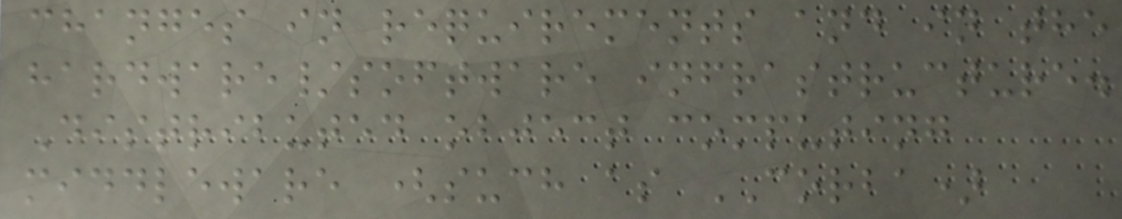changes in requirements and in the
hardware/software infrastructure.
Distributed object computing
middleware (such as CORBA)
